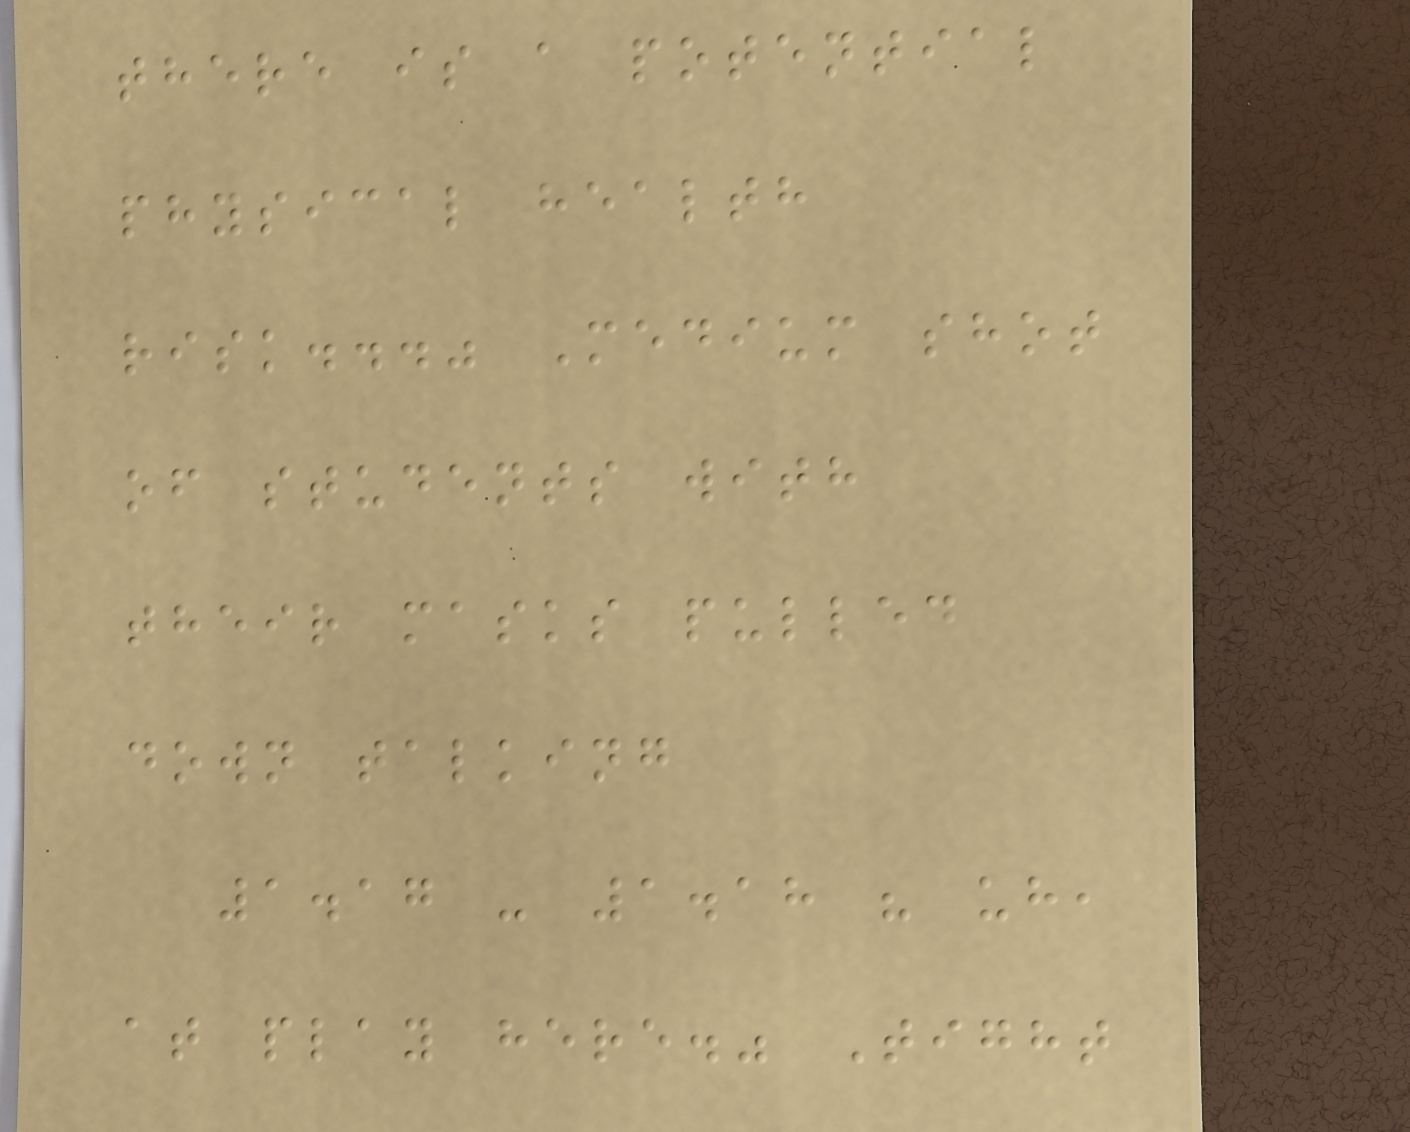there is a potential
physical health
risk..." Medium shot
of students with
their masks pulled
down talking
1.17 - 1.18 " uh,
at play here." Tight
